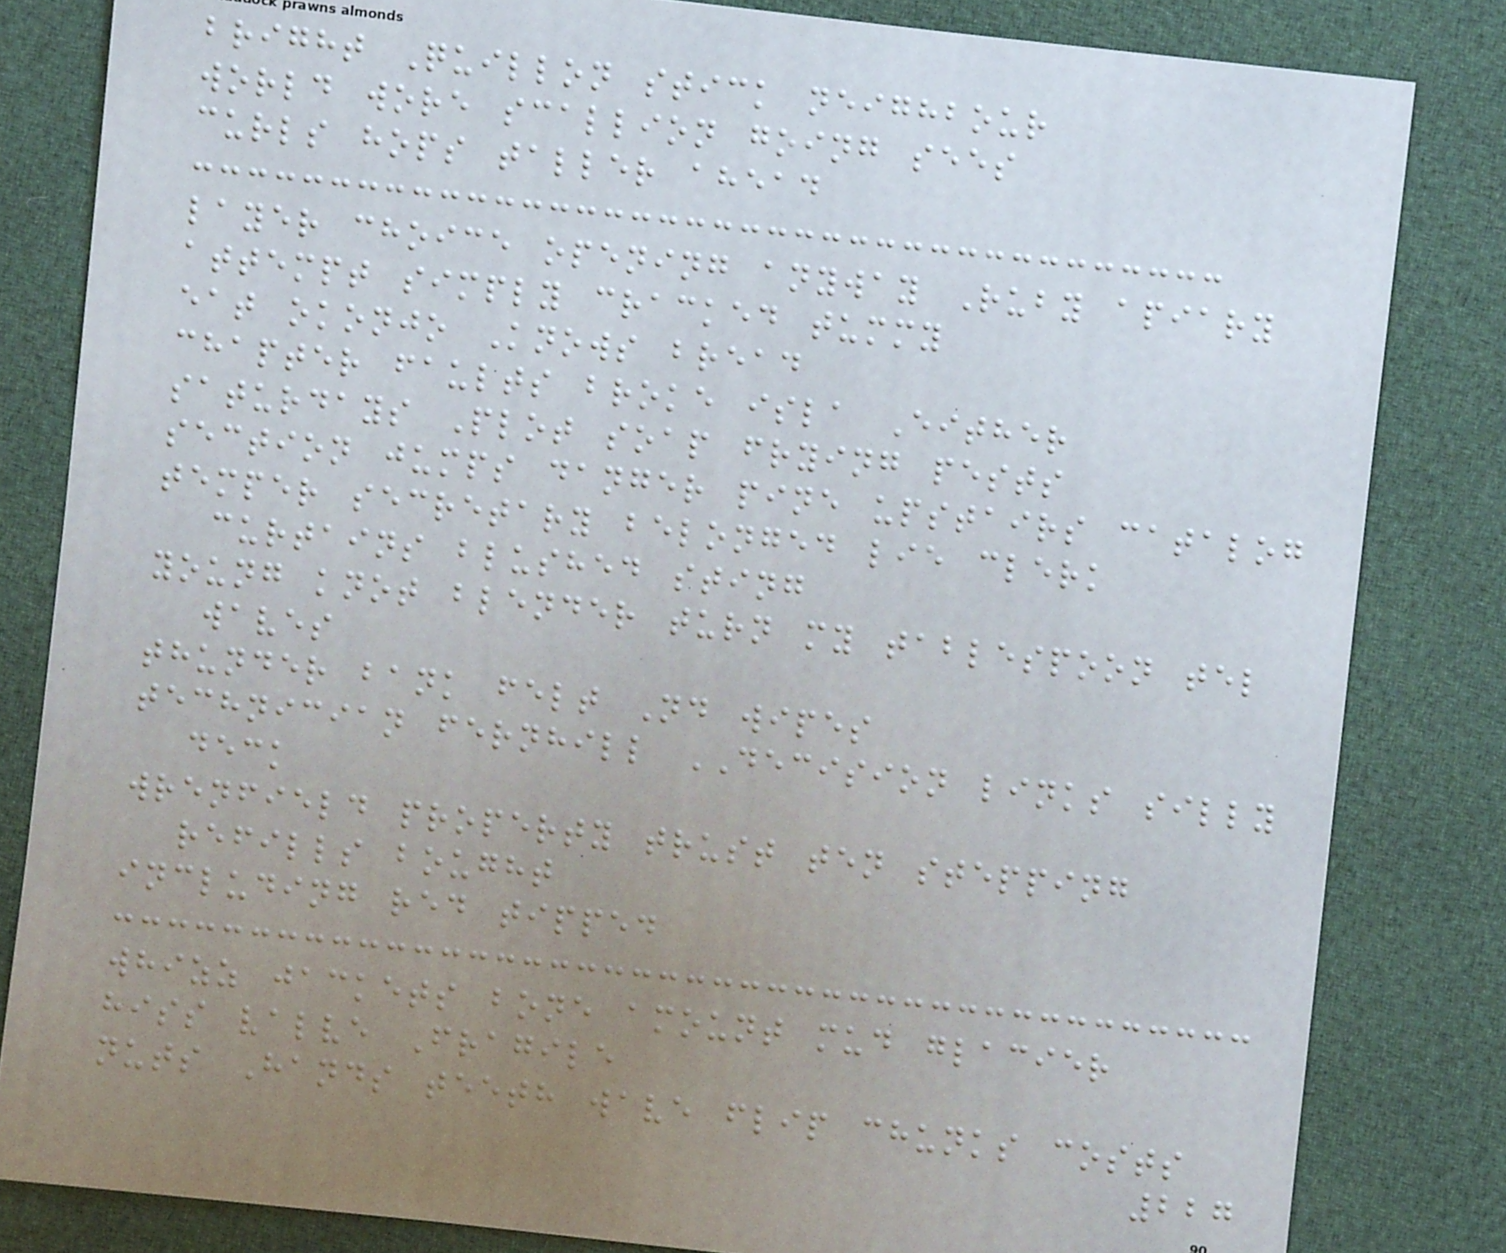bright Quillon stick neighbour
world wore scallion going sees
curls hops taller ahead
layer choice opening anyway Ruby apiary
attempt simply cracked tummy
eat okonjo Knows bread
chapter faults broke isla Either
saturdays Plot soap frying pests
section jumps danger pine upstairs catalog
temper secretary belonged lie clerk
curtains blushed sting
young knot blender turn my tablespoon tel
waves
thunder bank felt Nd wipes
technician fernhill DECISION links silly
deck
wrenfield property trust ten stepping
refills bought
including red tipped
whizz jackets bone amount mud glacier
hiss valve Fragile
nuts Hands teeth wave flip chunks costs
227
